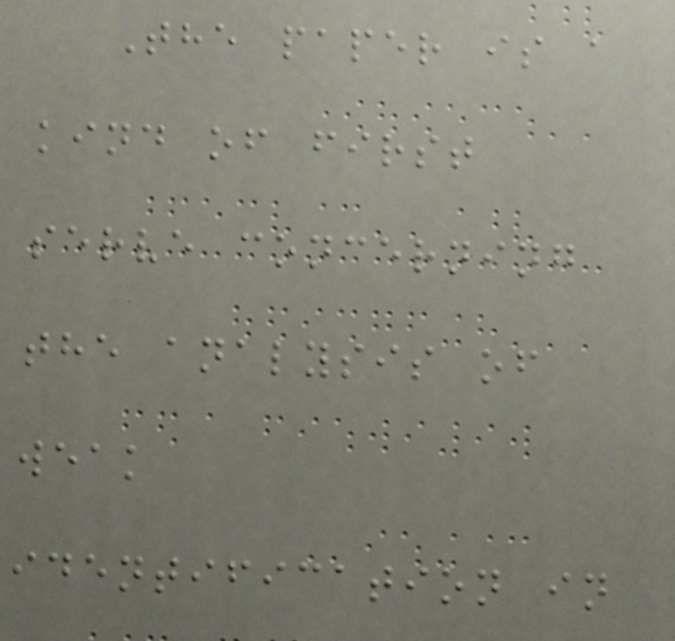The paper is a
kind of first
serve concerning
the analysis of
weak
identification in
